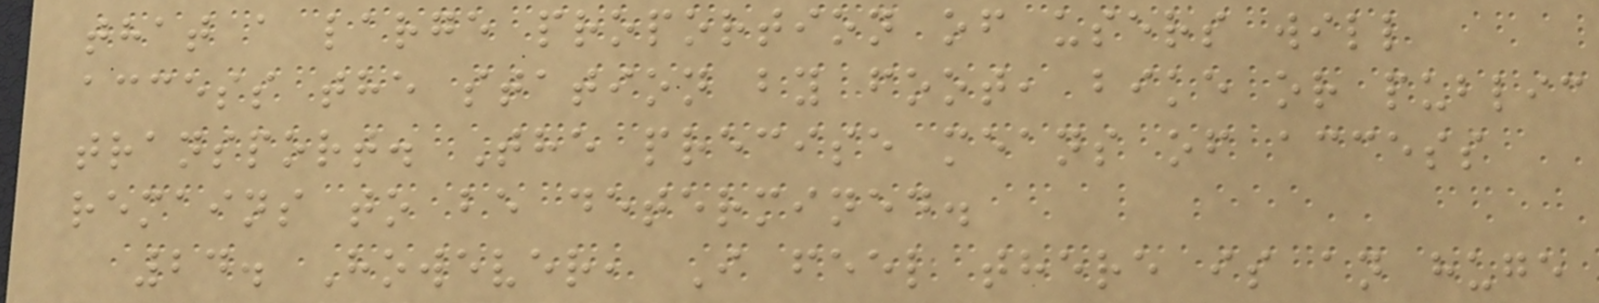that a large proportion of users will
access the station by foot, bike or public
transport. The precise means of access
remains to be determined.
24. However, I feel there is an huge
